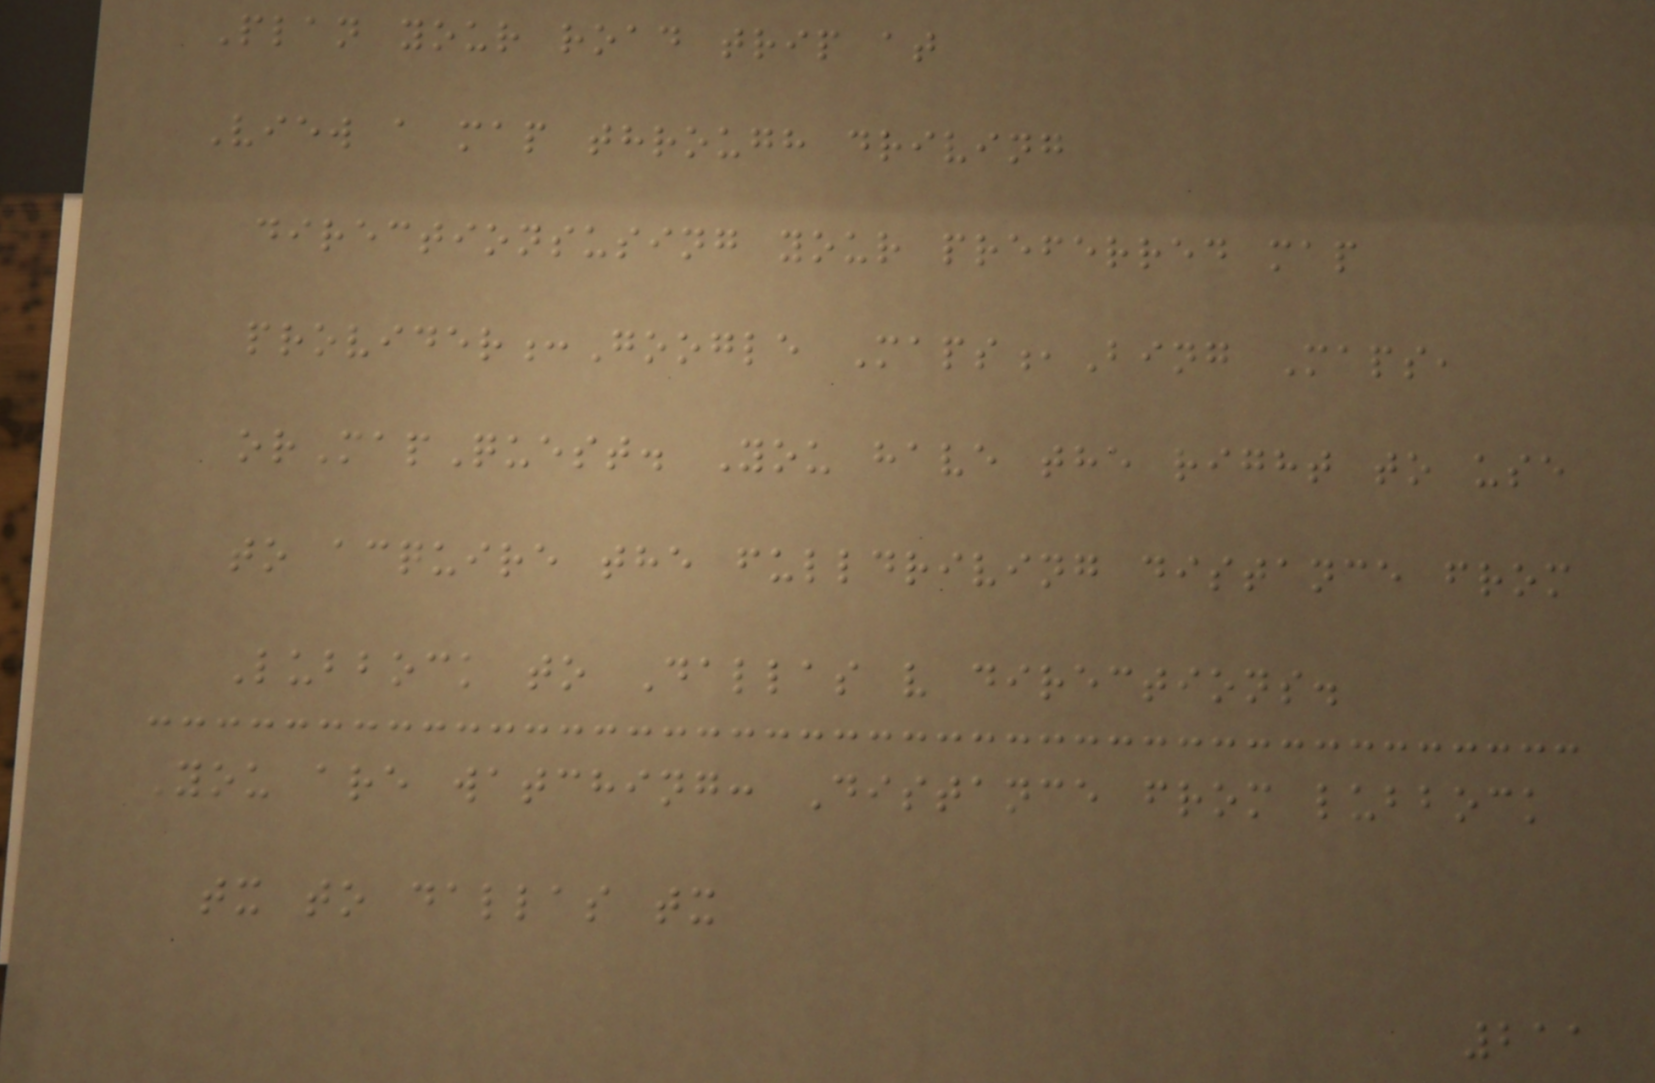Plan your road trip at
View a map through driving
directionsusing your preferred map
provider:Google Maps,Bing Maps,
orMapQuest. You have the right to use
to acquire the fulldriving distance from
Lubbock to Dallas v directions.
You are watching: Distance from lubbock
tx to dallas tx
211
